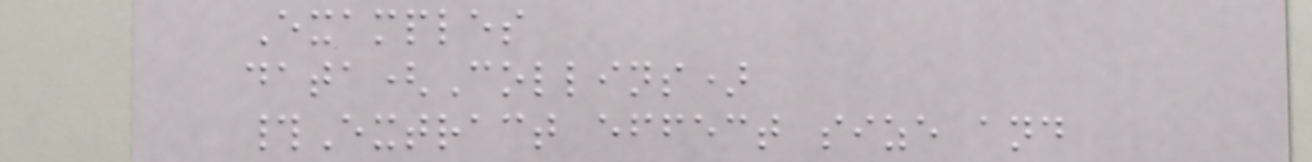Examples
data(Collins)
#Extract effect size and
